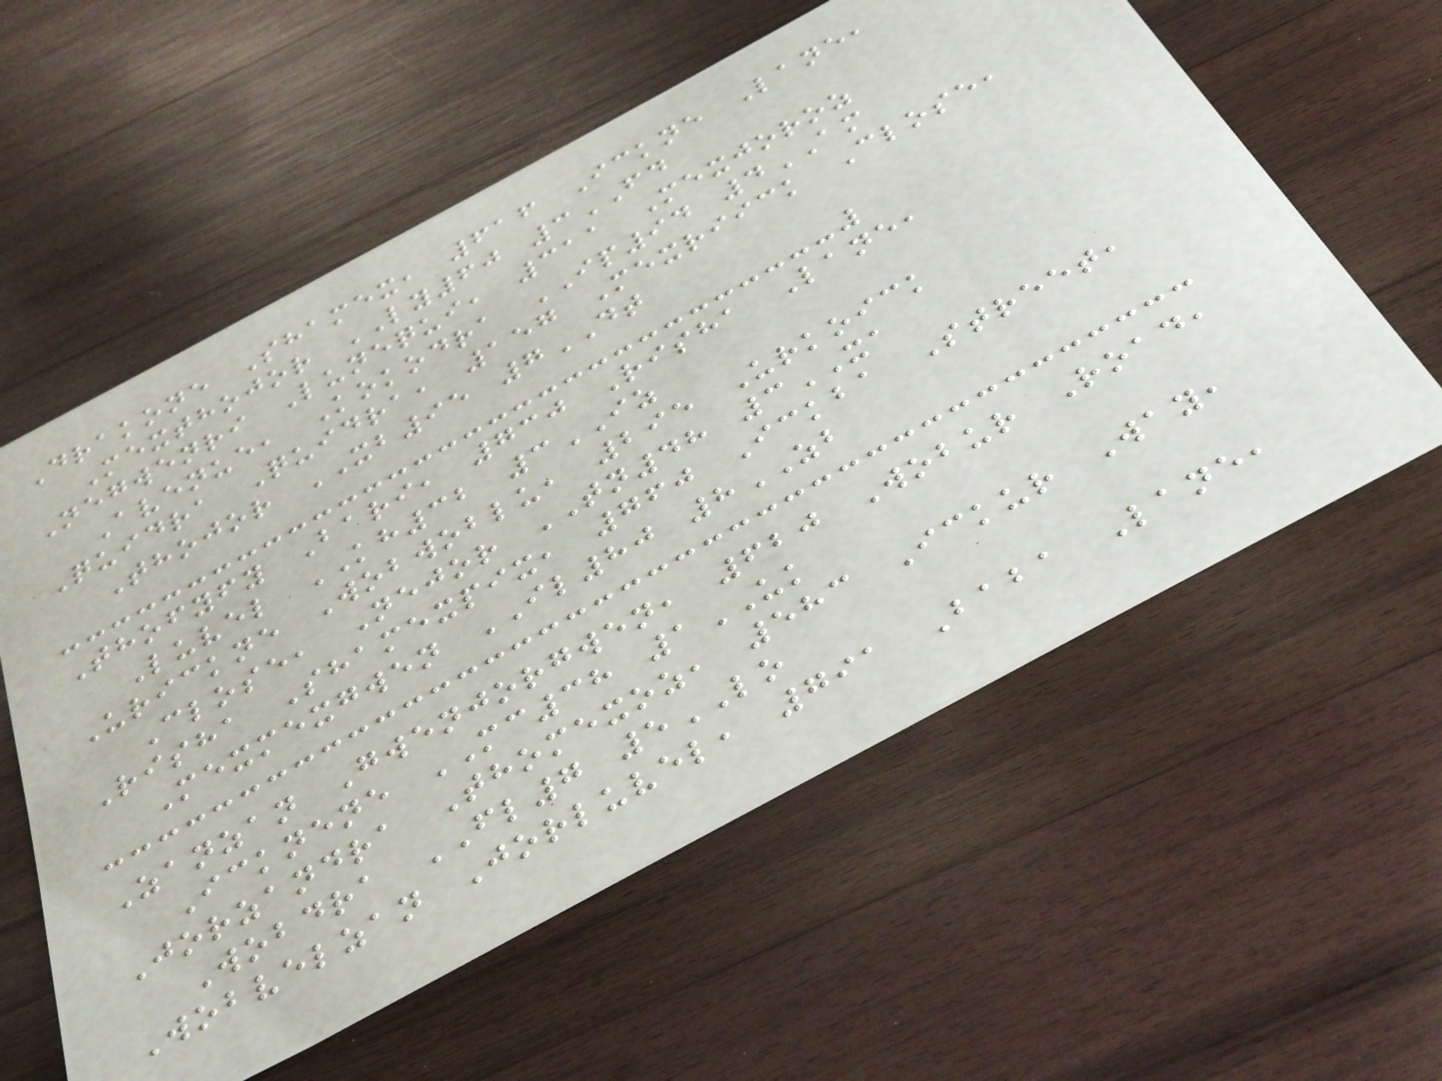Drakone Shamex, 616 Ickne Lane,
Mexthojor LY60 3FD
Negwenri Lunequi, 311 Mexjoroz
Avenue, Kokodra IP94 4AM
Quidra Quidra, 157 Mexriick Close,
Thojor XB95 7DT
Thofyfy Bari, 730 Risha Lane,
Luvel KH32 3IZ
Urickne Wobwoblu, 295 Urkoick
Close, Nejor TN48 3XA
Risha Shamexpix, 760 Ickba Street,
Mexmexgwen IL80 8ZB
Zanzan Gwenjorgwen, 620 Wobur Road,
Icknene MC38 1UK
Jorzandra Thomexoz, 583 Ickur Way,
Wobdra FL7 5LO
Wobvelzan Jorluvel, 791 Baba Lane,
